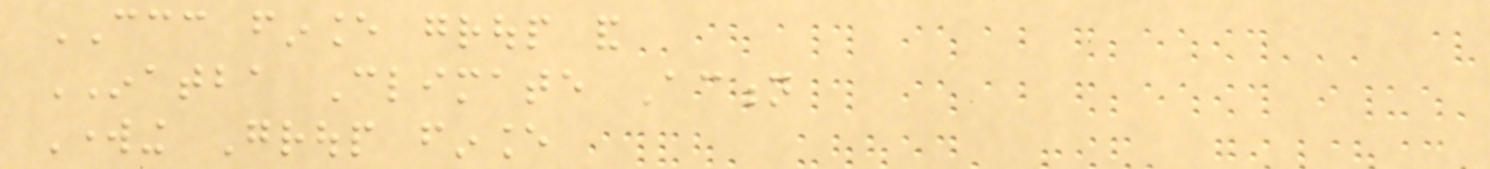CCC finance group and
INATBA Climate Action
Working Group finance
